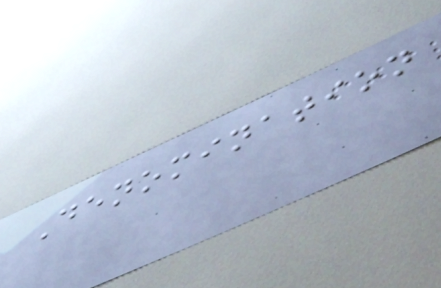Denomination
